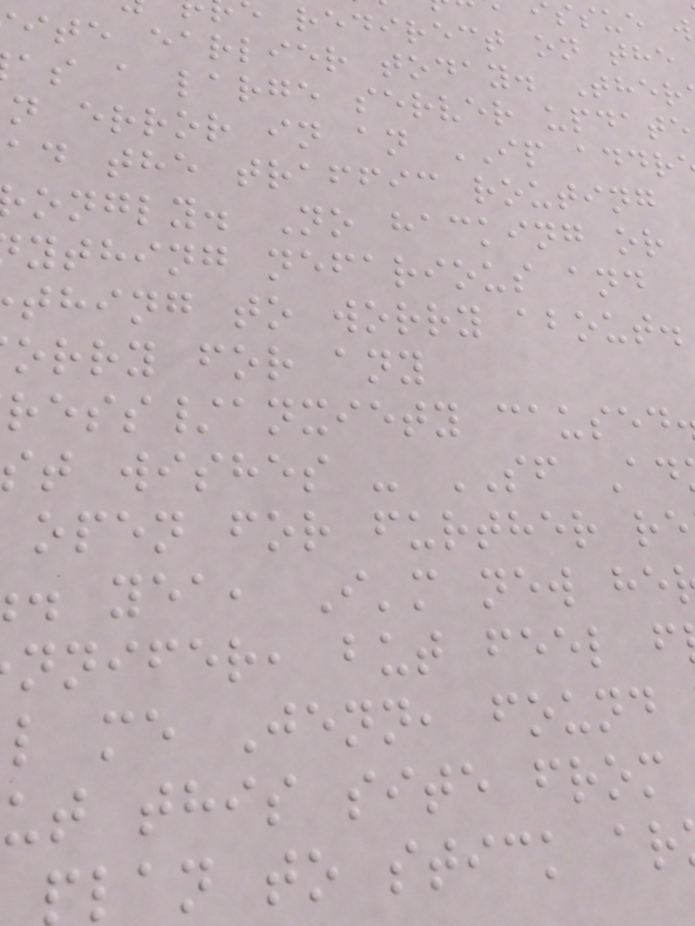redirect on the
ite earlier today. Ther
as a large server update
n error in an IP addr
ad the traffic routing
ongly. No hacking or
ything nefarious and
thing to worry about.
orry for any
ress/anxiety caused
t wishes - SF Ad
open for further re
. yea, I'm new he
nnifer, but feel f
l me Jenn, found
ut this site from
lan to stick ar
